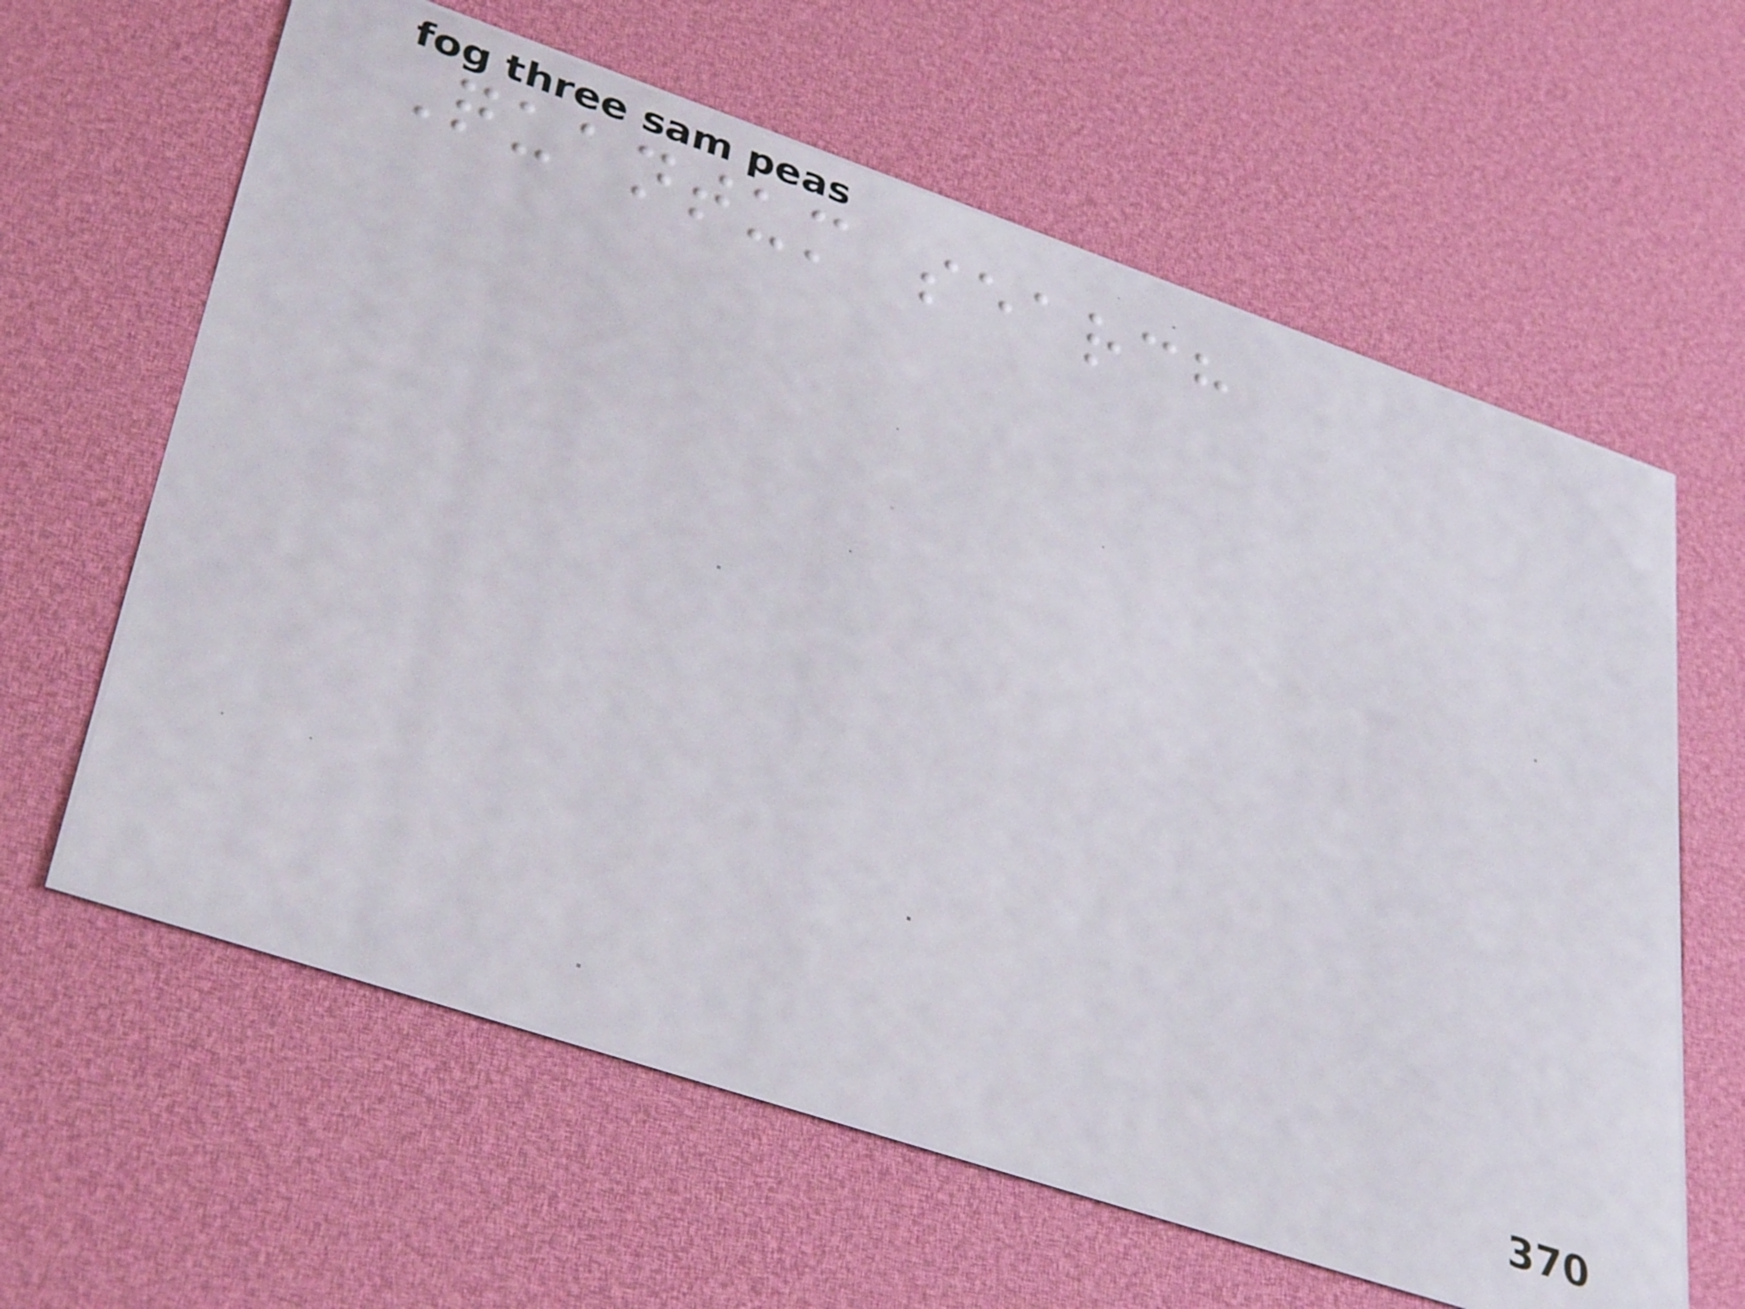Quantum search
